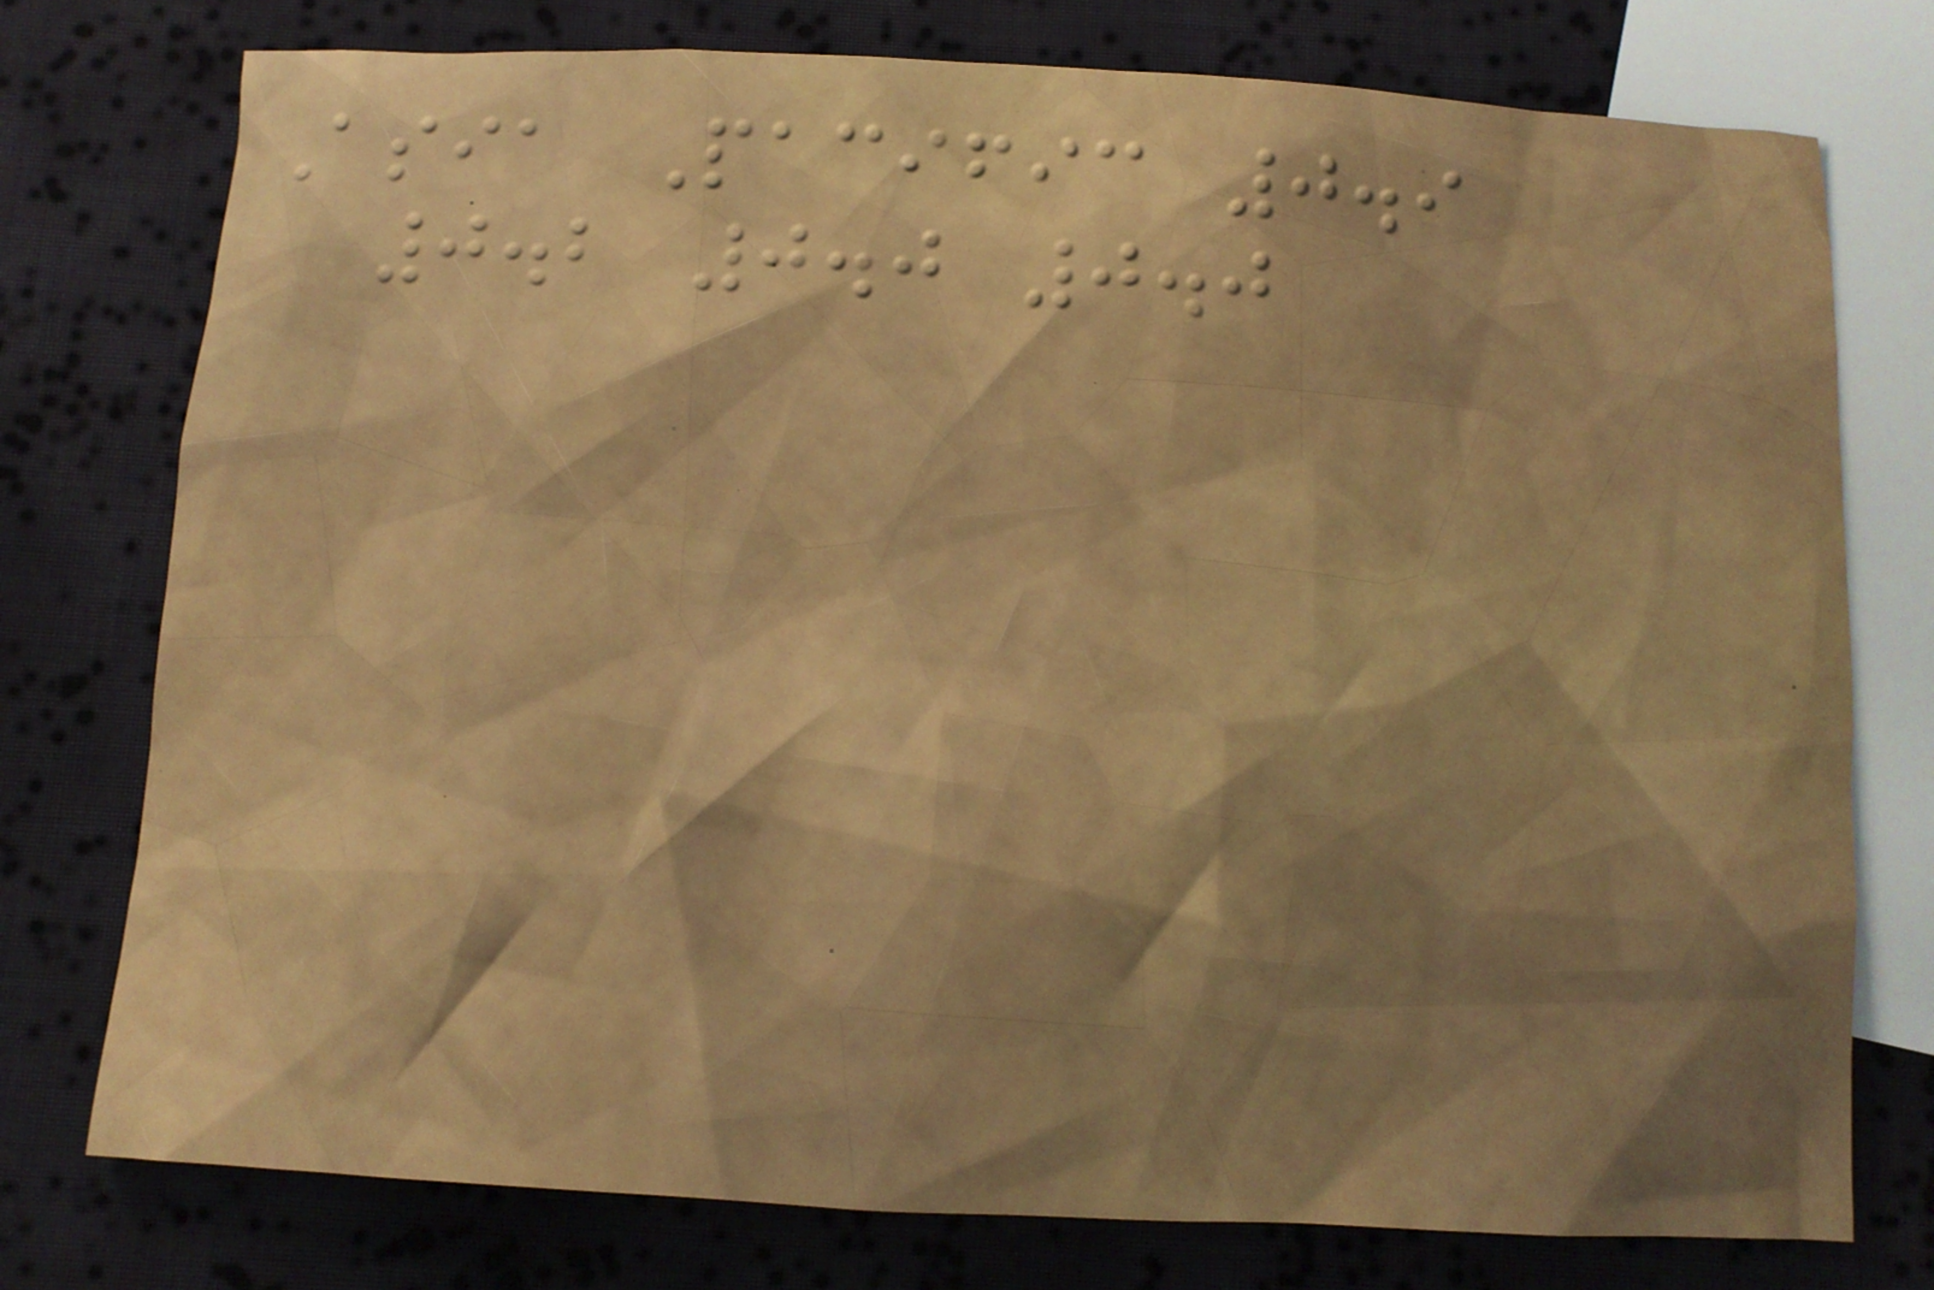Asia Pacific 0.9
0.2 0.0 0.0
